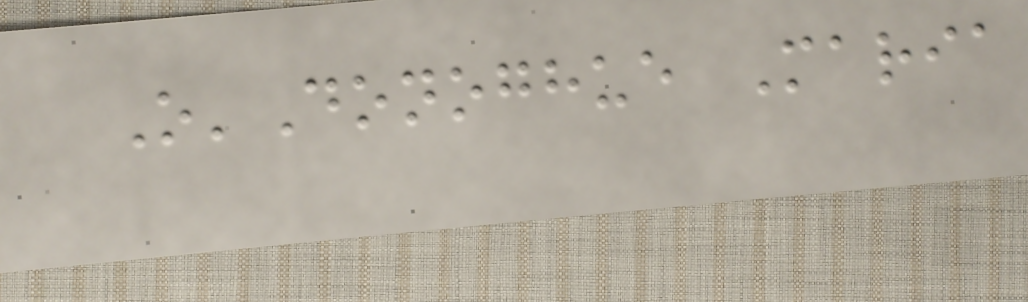O'Donoghue Maria
